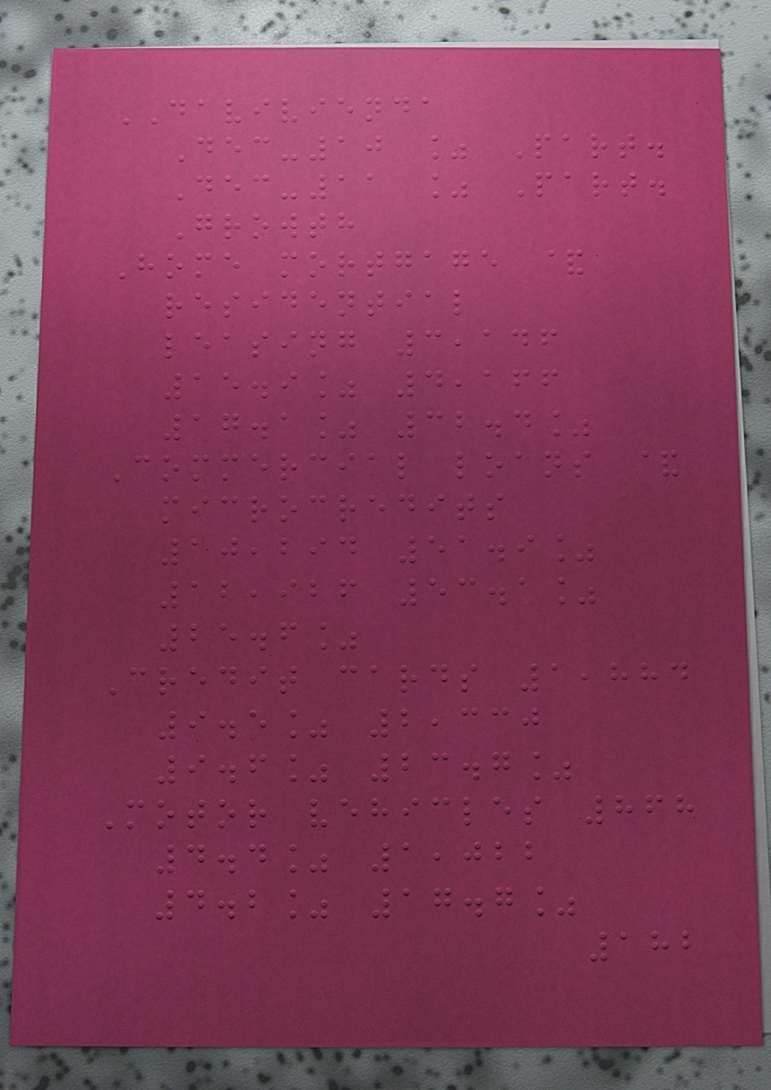DAVIVIENDA
Dec-10 % Part.
Dec-11 % Part.
Growth
Home mortgage &
residential
leasing 3,146
15.9% 4,166
17.1% 32.4%
Commercial loans &
microcredits
10,294 51.9%
12,926 53.1%
25.6%
Credit cards 1,884
9.5% 2,330
9.6% 23.7%
Motor vehicles 868
4.4% 1,022
4.2% 17.7%
182
